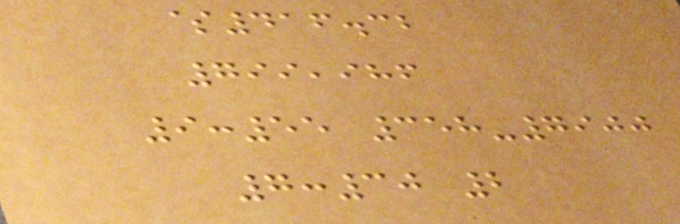$416.32
799,986
9:55 358-7900
7:30 2
